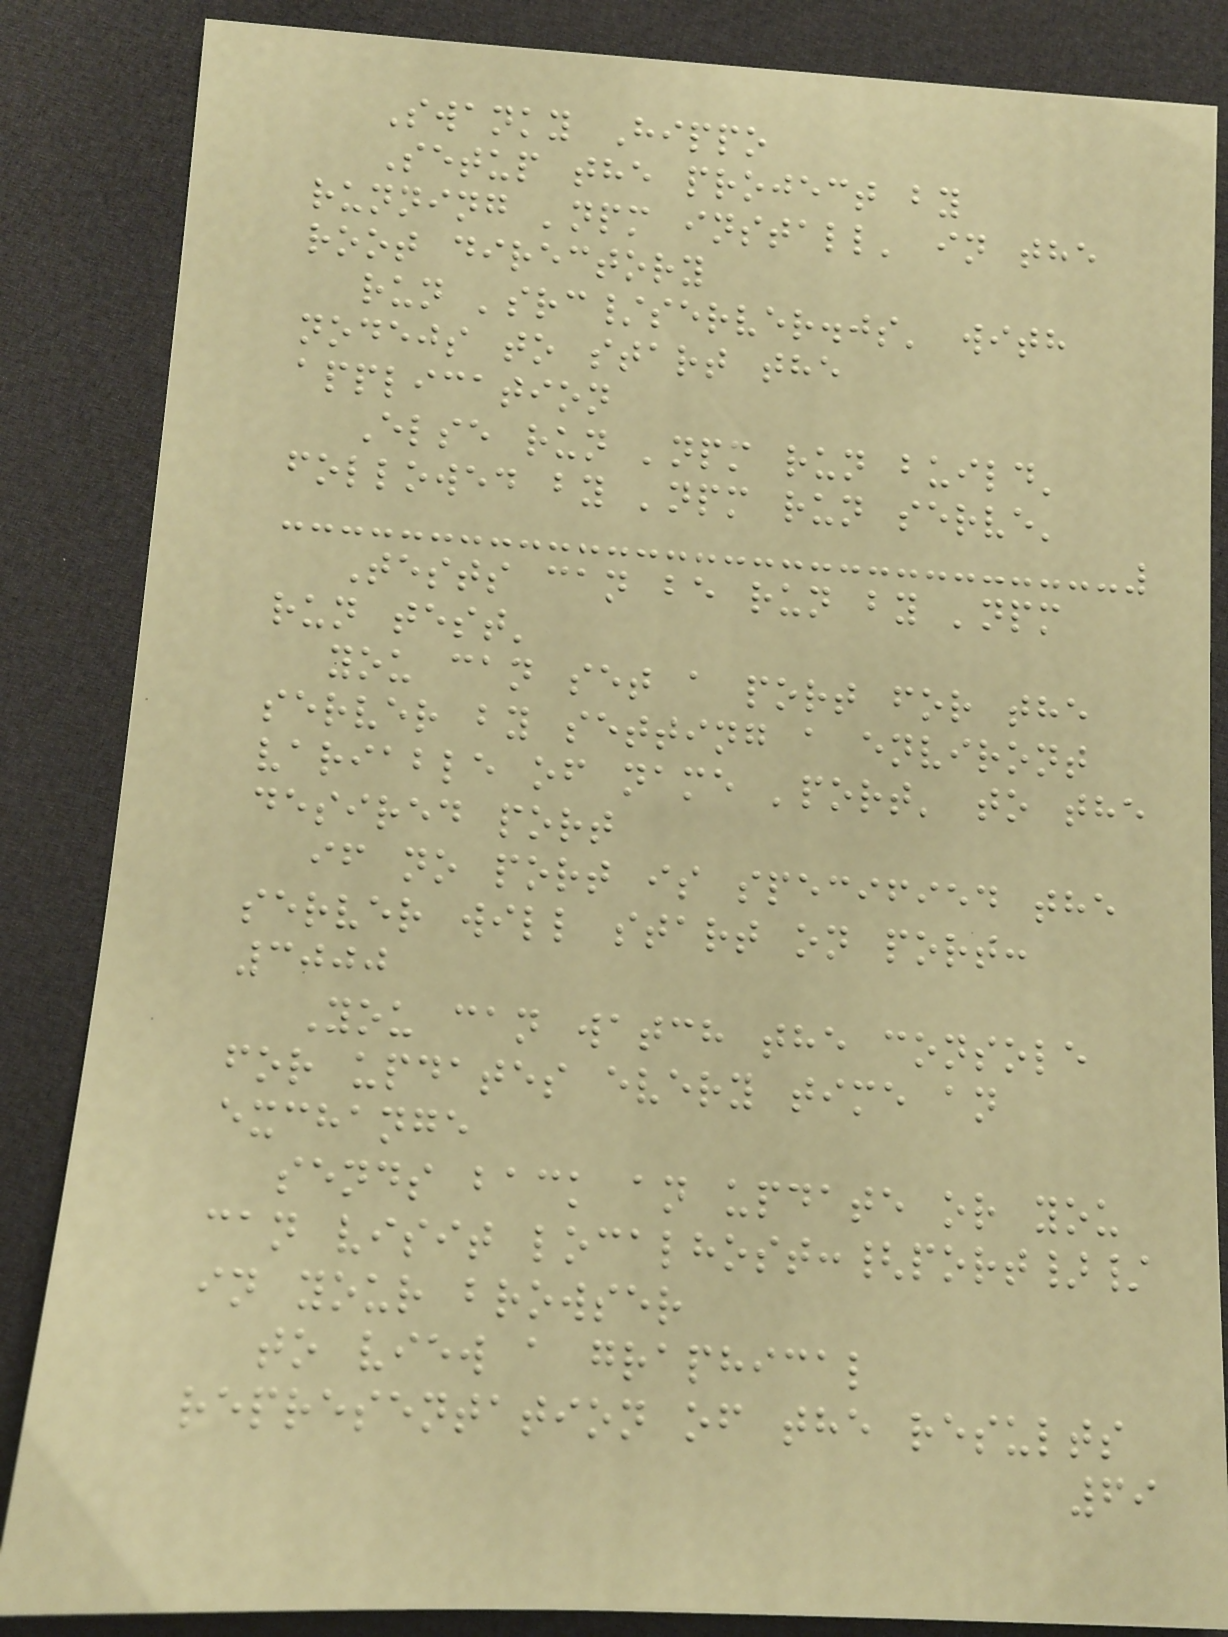Swanky Hippo
Setup the project by
running 'npm install' in the
root directory
run 'src/server.js' with
nodejs to start the
application
Else run 'npm run build'
followed by 'npm run serve'
Tests can be run by 'npm
run test'
you can set a port for the
server by setting a environt
variable of name 'port' to the
desired port
if no port is specified the
server will start on port:
3000
You can watch the console
for updates every time an
exchange
sends back an update or you
can visit localhost:{port}/
in your browser
to view a graphical
representation of the results
69
